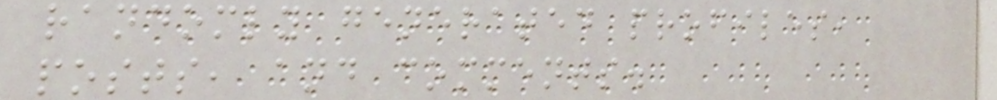randomly generated profiles,
posts, and comments.
